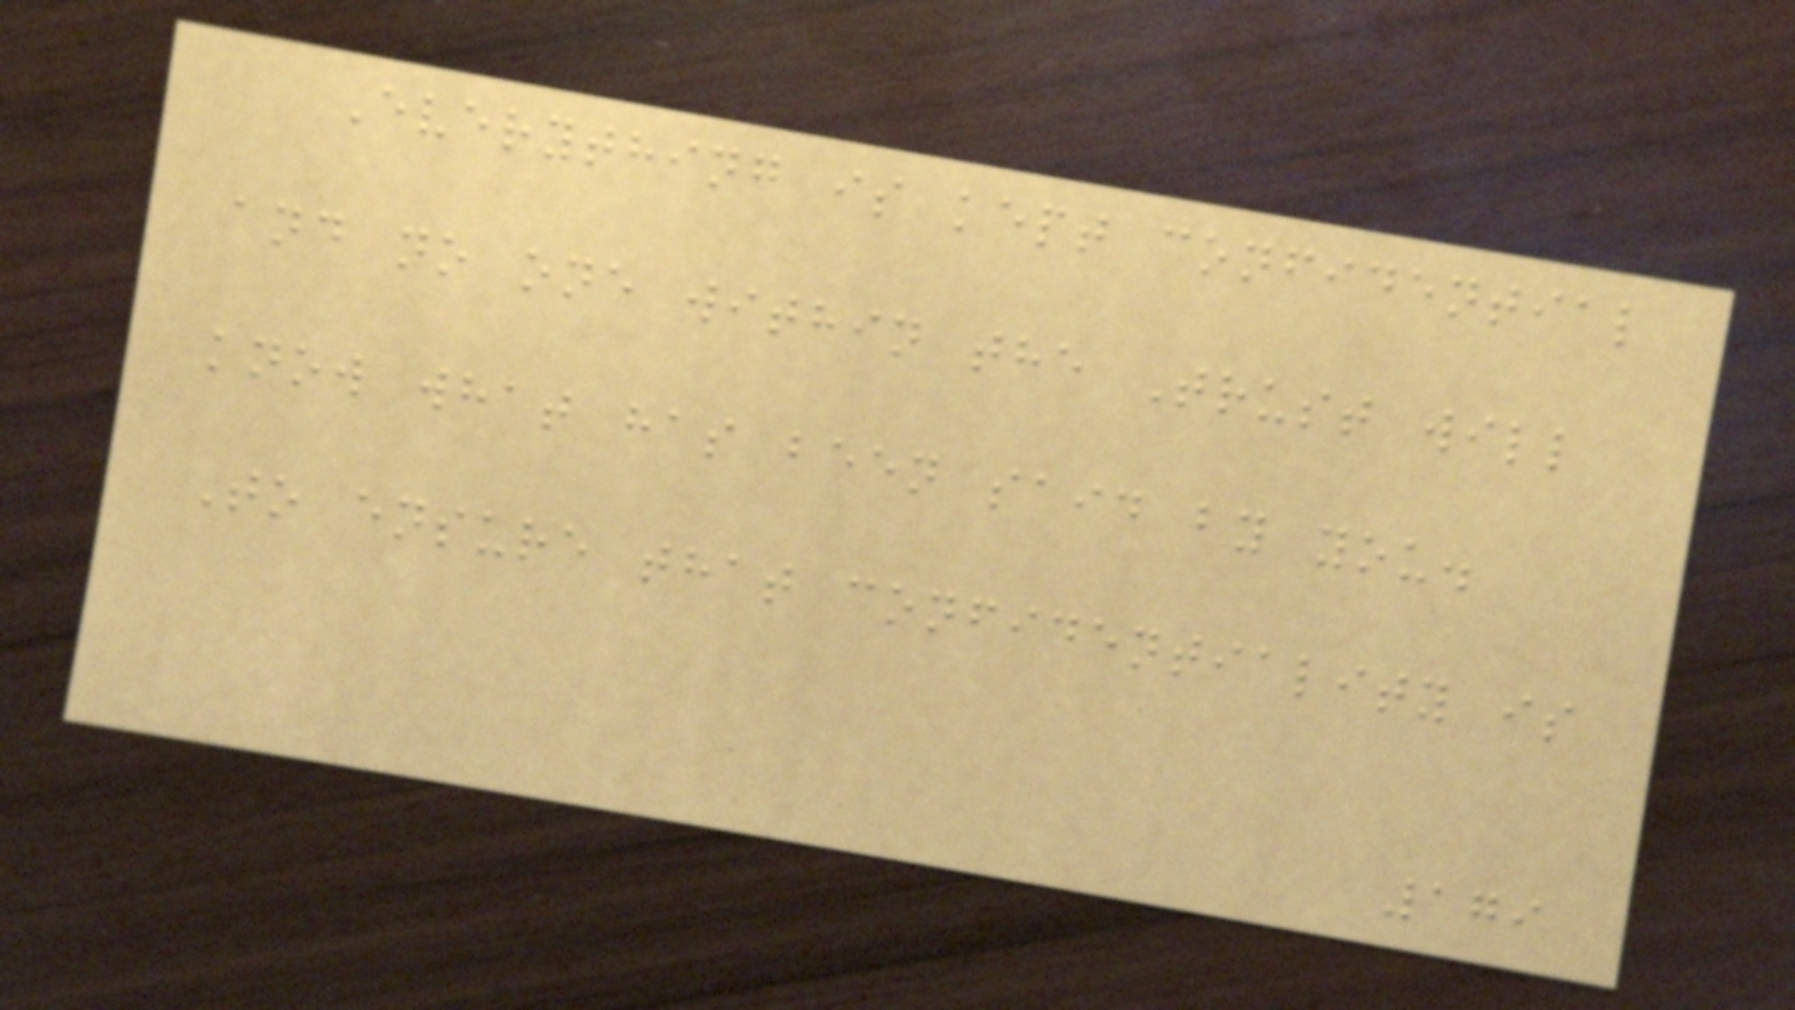Everything is kept confidential
and no one within the Trust will
know what has been said by you.
To ensure that confidentiality is
179
